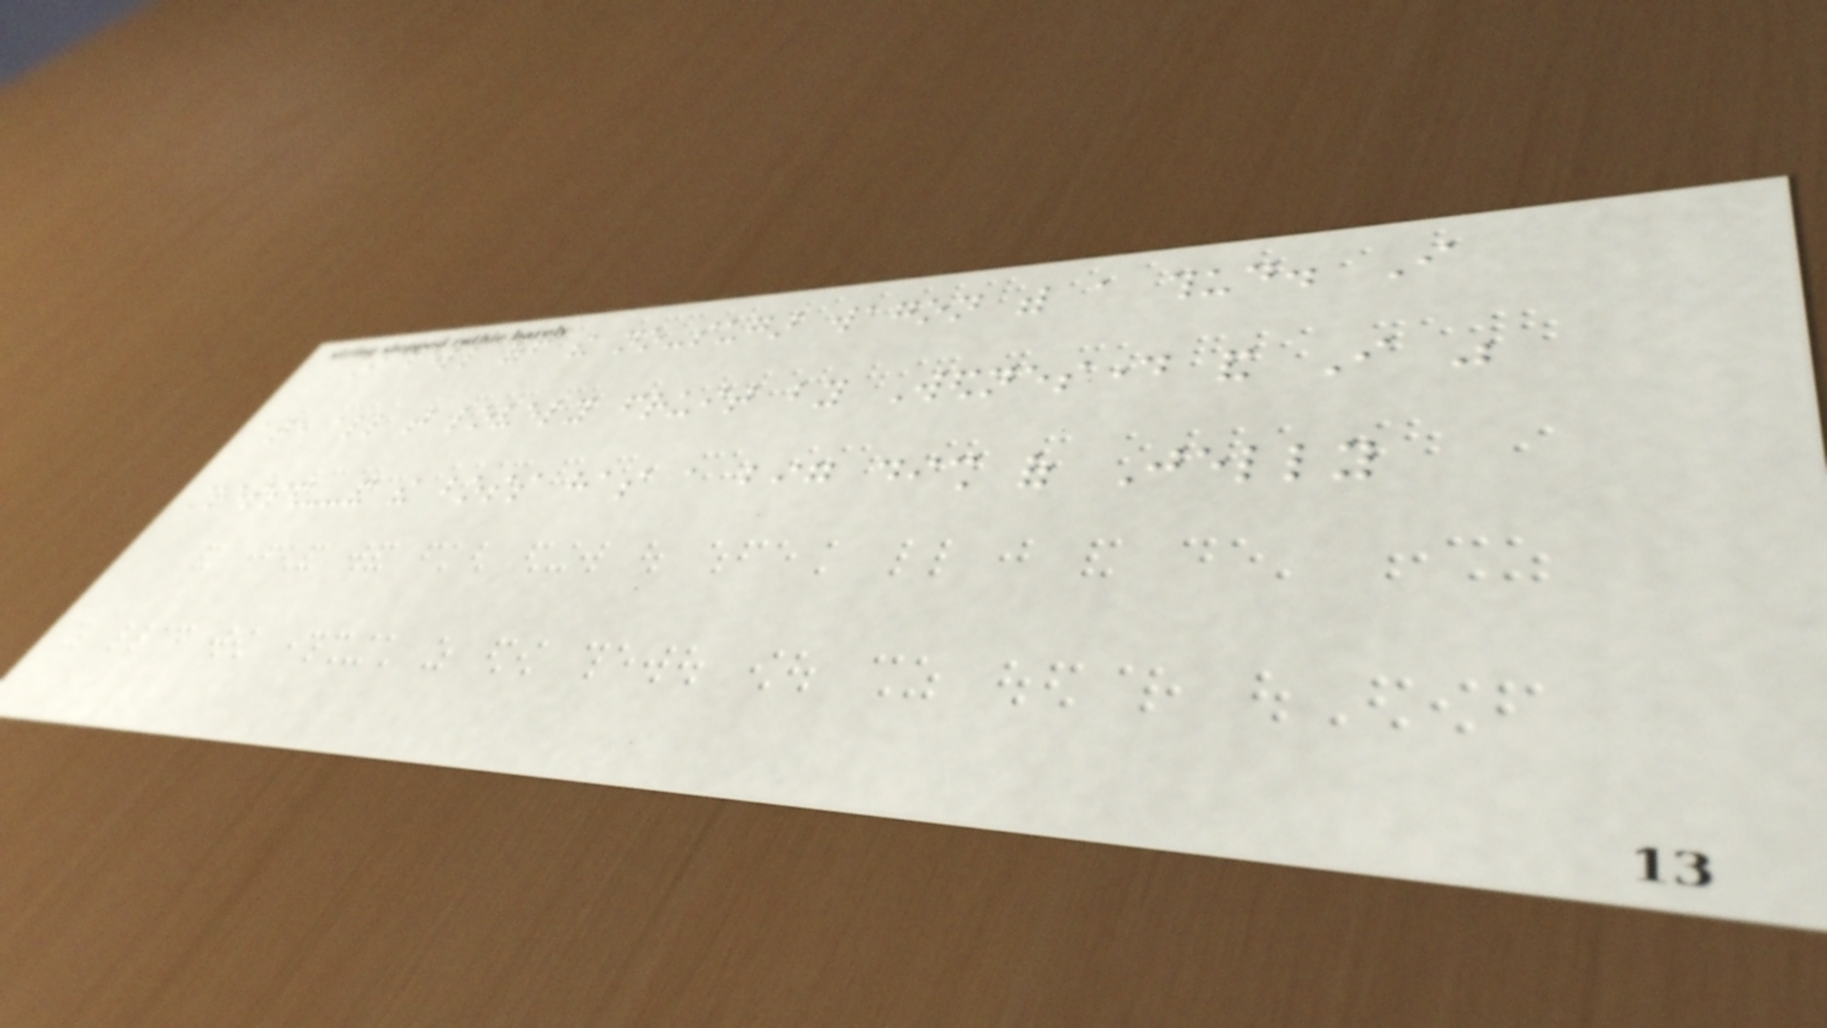I fell off the no-sugar wagon with a thud. I
ate all that lovely fruit by Wednesday and I was
stressed--and the boss has a big dish of Jelly
